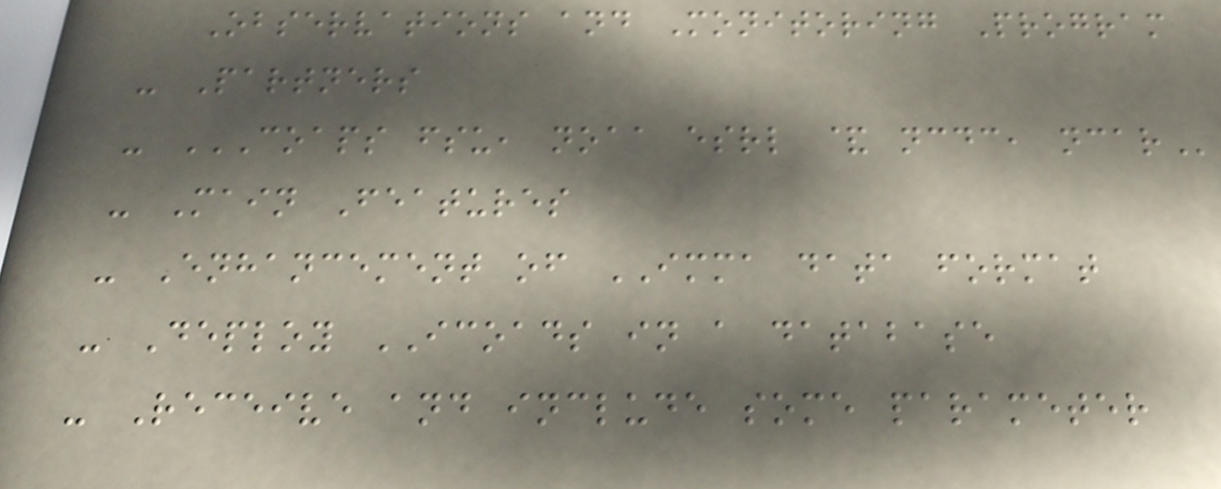Observations and Monitoring Program
- Partners
- COAPS FSU, NOAA ESRL & NCDC, NCAR
- Main Features
- Enhancement of IMMA data format
- Deploy ICOADS in a database
- Receive and include some parameter
